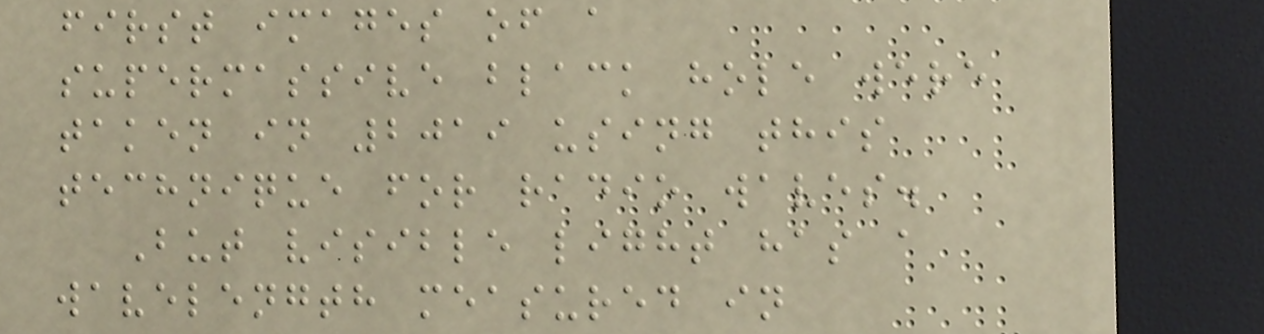first images of a
supermassive black hole were
taken in 2019 using this
technique for radio waves.
But visible light has a
wavelength measured in
